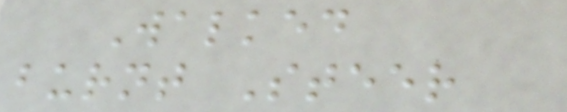Walked
burnt Steer
